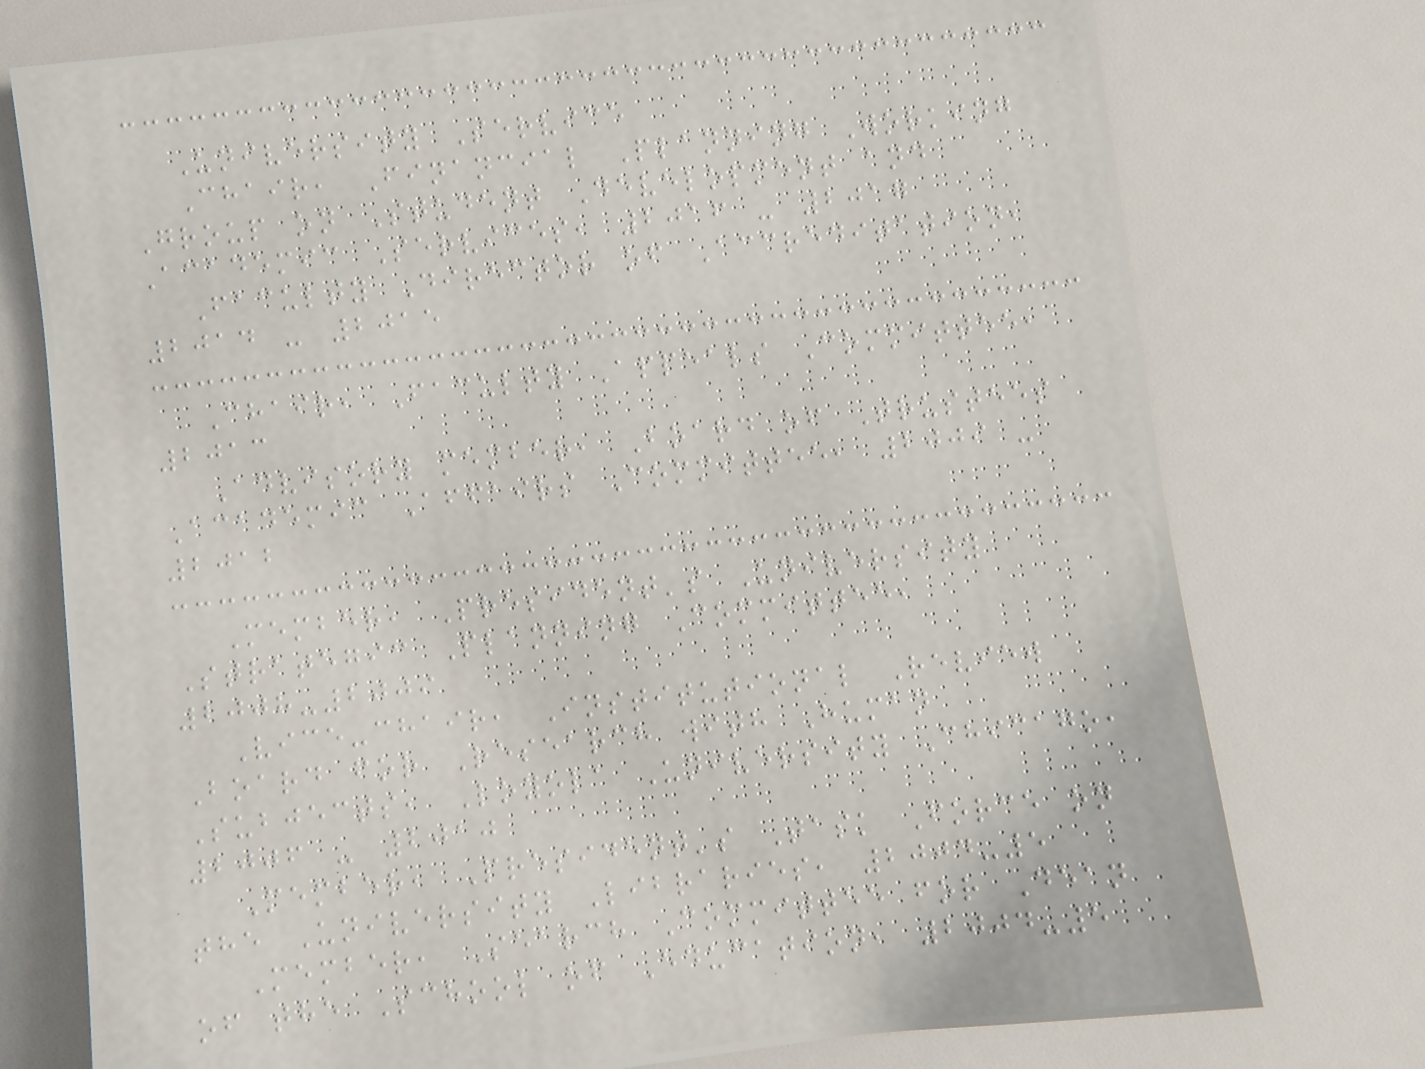University Service
Chair, Financial Planning Working
Group on Student Development and
Academic Services, 2016 - 2017
Faculty Director of Accreditation,
2014 - 2015
Chair, Faculty Appeals Committee,
2013
Advisory member, Board of Trustees
Academic Affairs Committee, 2009 -
2012
Member, President's University
Strategic Planning Committee,
2008-2009
Vice-chair, Institutional Review
Board for Research with Human
Subjects, Loyola University Chicago,
2006 - 2010
Member, President's Task Force on
the University Libraries, 2004-5
Member, Search Committee for Dean
of the School of Education, 2004-5
